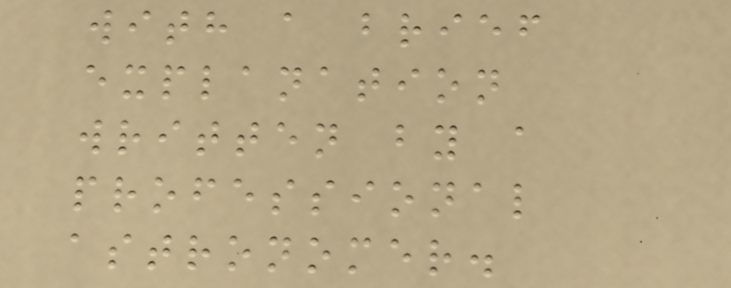with a brief
explanation
written by a
professional
astronomer.
